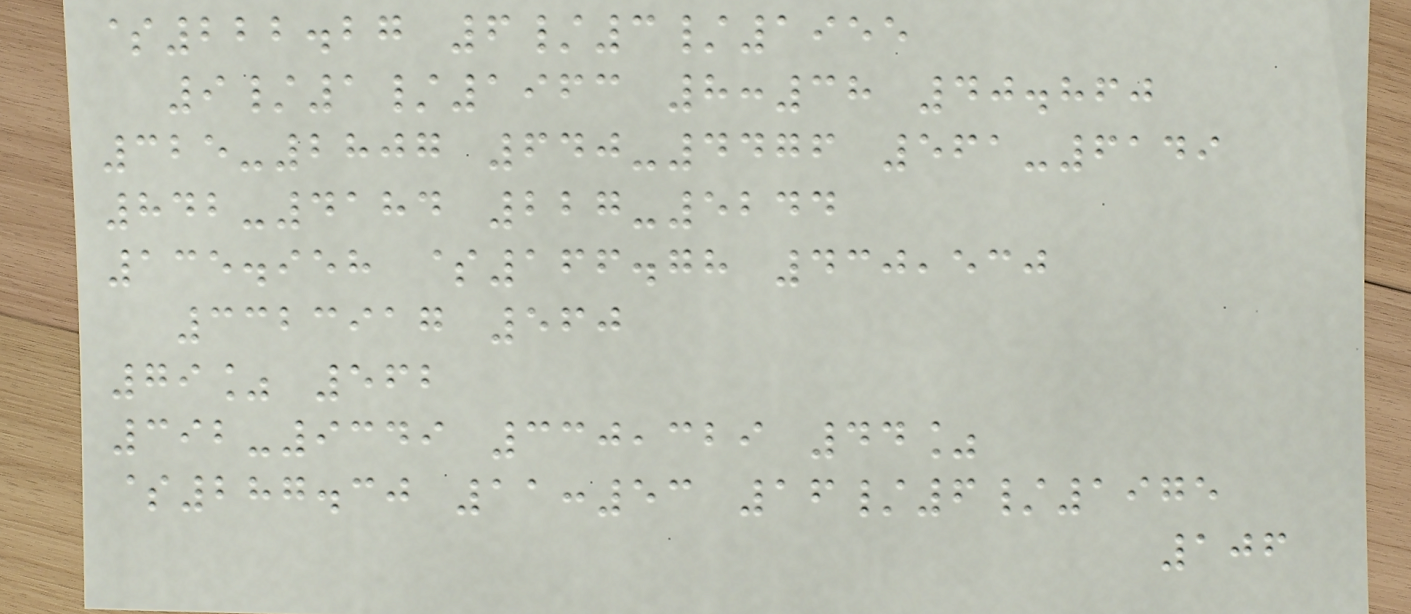$222.27 6/3/1955
9/1/1963 8:38 40.860
325-2807 640-4476 561-6149
842-4184 227-5244
135.958 $166.78 430,530
3323917 560
79% 562
392-9349 330,329 44%
$287.30 11:53 16/6/1975
106
